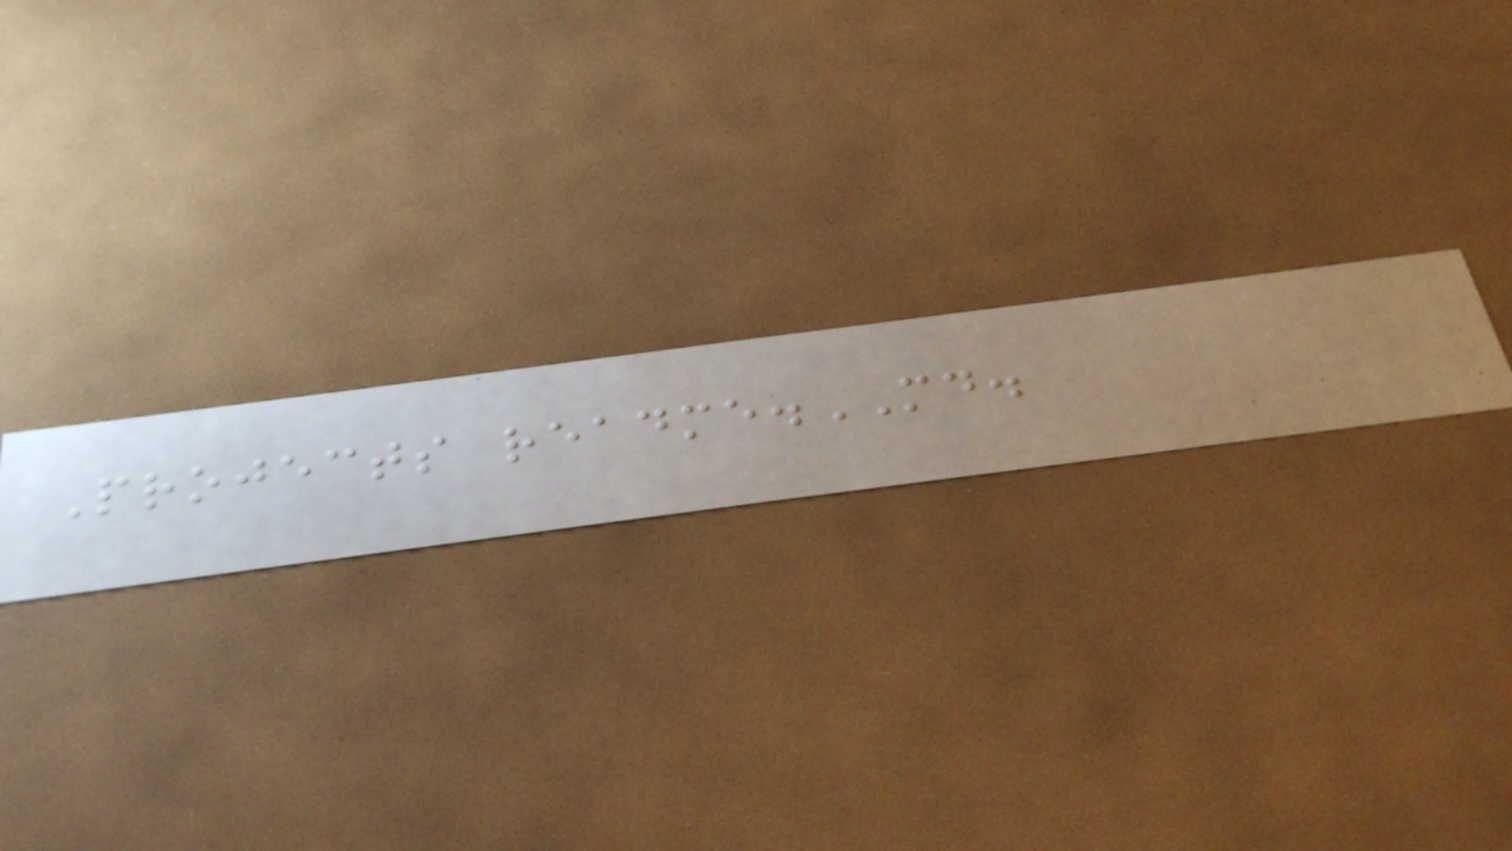Projects readme.MD.
